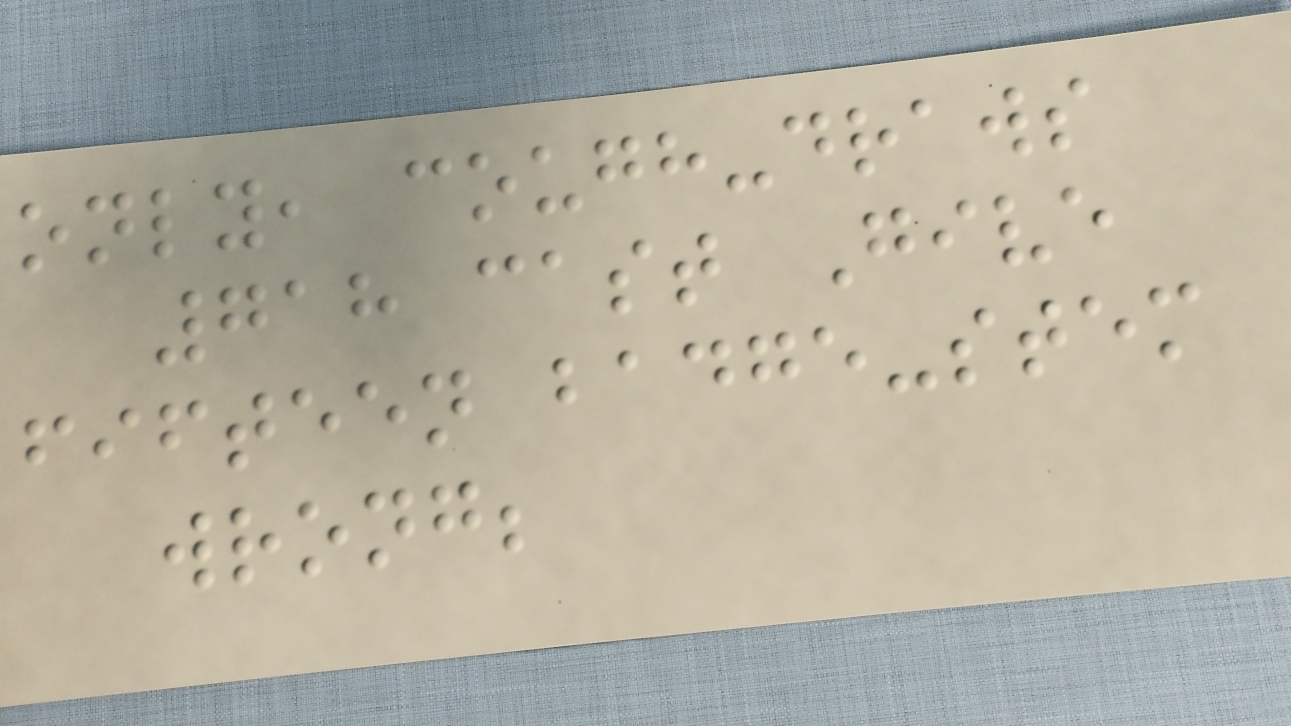only, cough-draws
718 cast Give
fifteen badge-stem
wrong;
